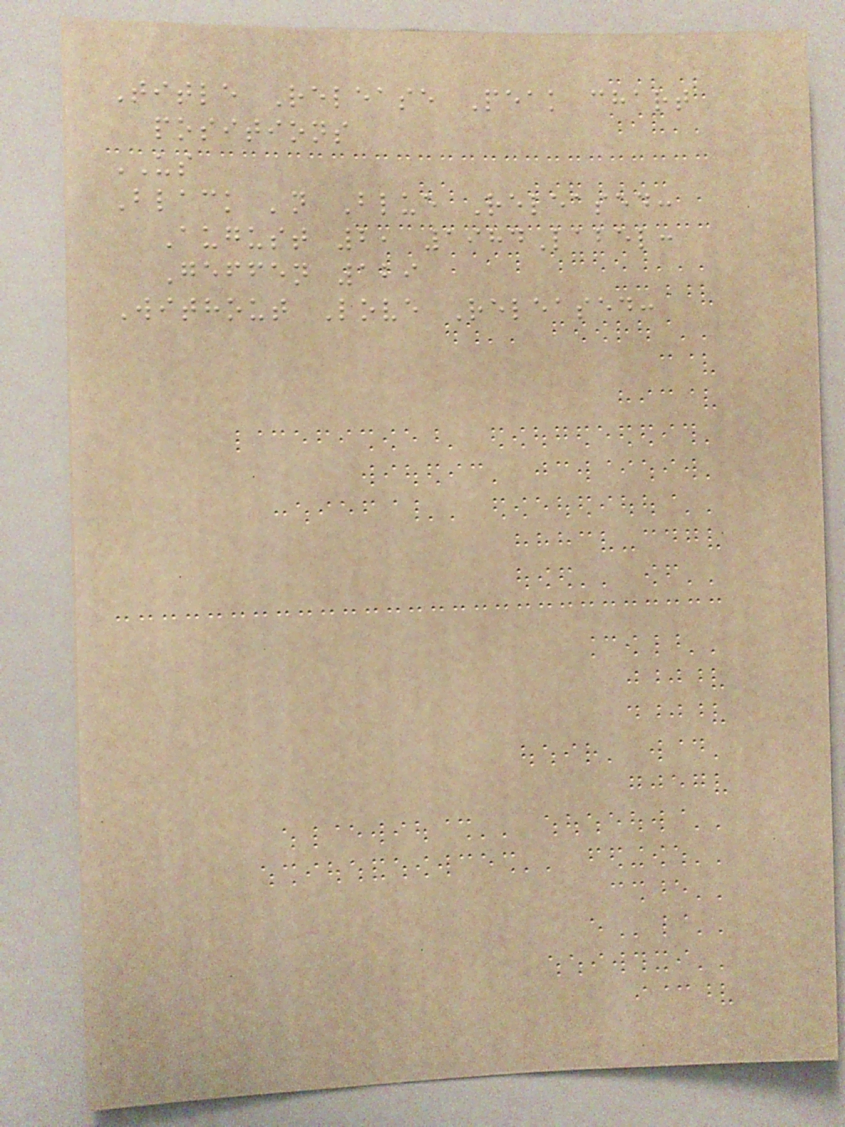Title Release Peak chart
positions
US
Black 'n Blue Released:
August 2, 1984Label:
Geffen 129
Without Love Released:
